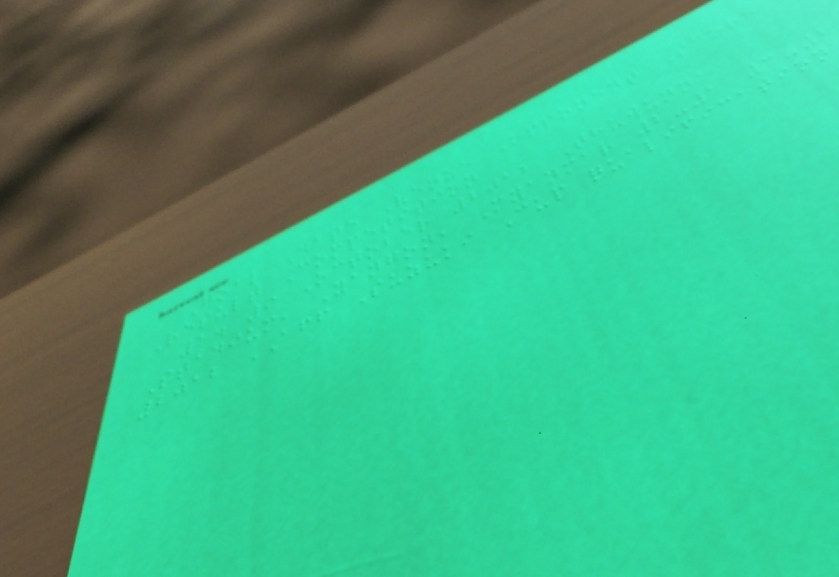Goal Date Venue Opponent Score
Result Competition
1. 9 October 2012 Thuwunna
Stadium, Yangon, Myanmar 2-1 3-2
2012 AFF Suzuki Cup qualification
